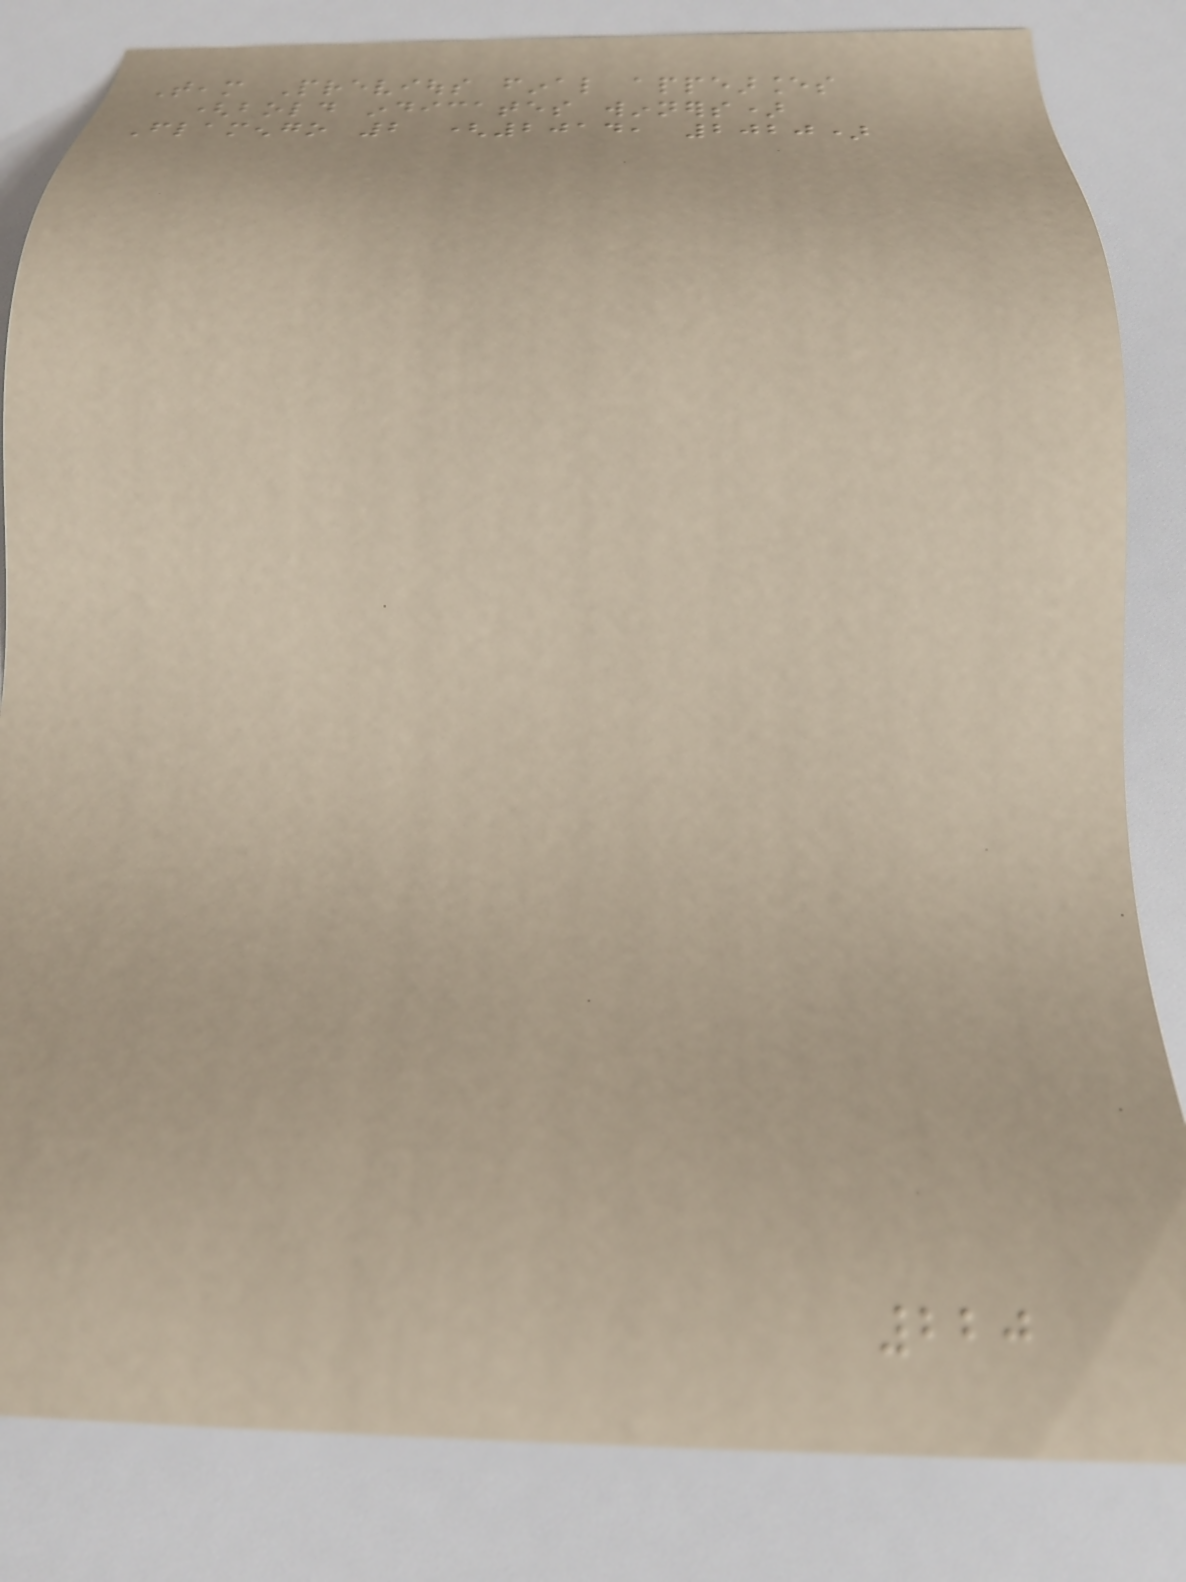Team Previous final appearances
(bold indicates winners)
Flamengo 2 (2014, 2020)
220
